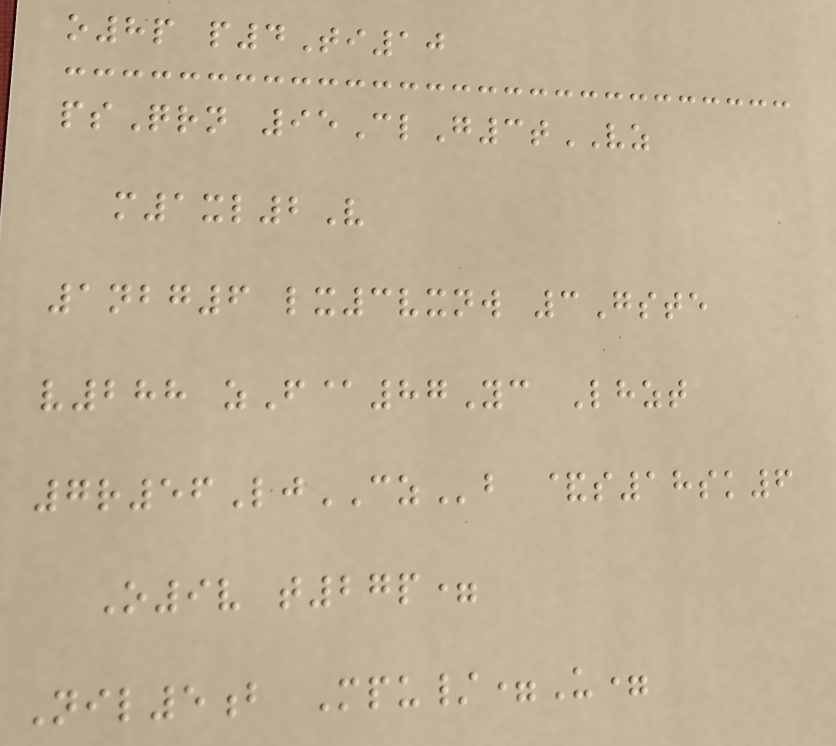o8p p4Ti10
psQrn 95ClG3tVZ
m1xl2V
1nbg6 lx3vxnw 3Gste
v288 zF@87Yc Lhzt
7r56LjCZb &s18sk6
O9v t27p=
Nil5b Mpu/=U=
